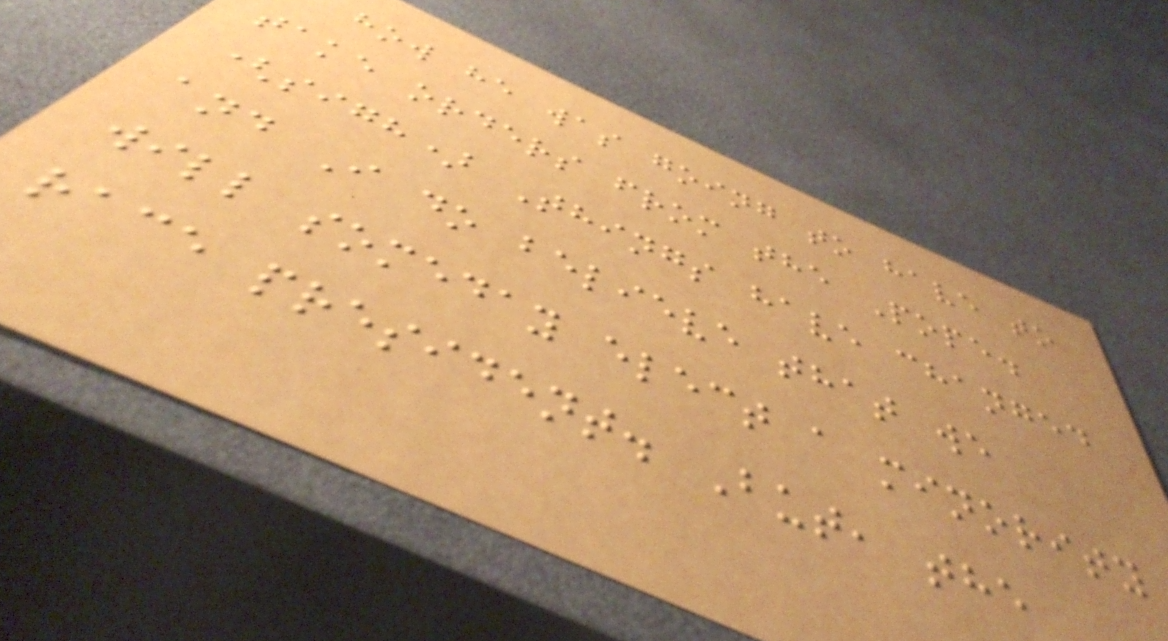how he was going to have to
take orders from the Pope.
(sigh) Things have changed
and I do believe that we
will someday elect a minority
race president. But, the
